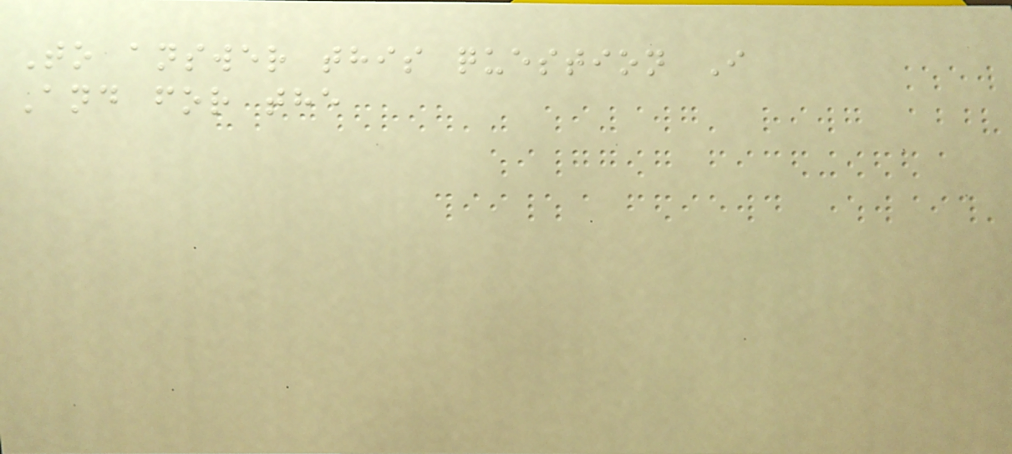To answer this question I
And for the
